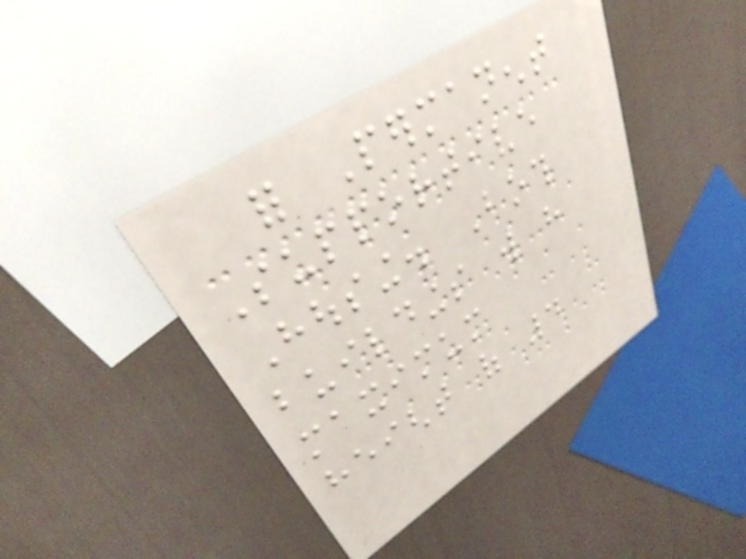for Permanent
Supportive
Housing. Both
buildings will have
maximum
height of 4
